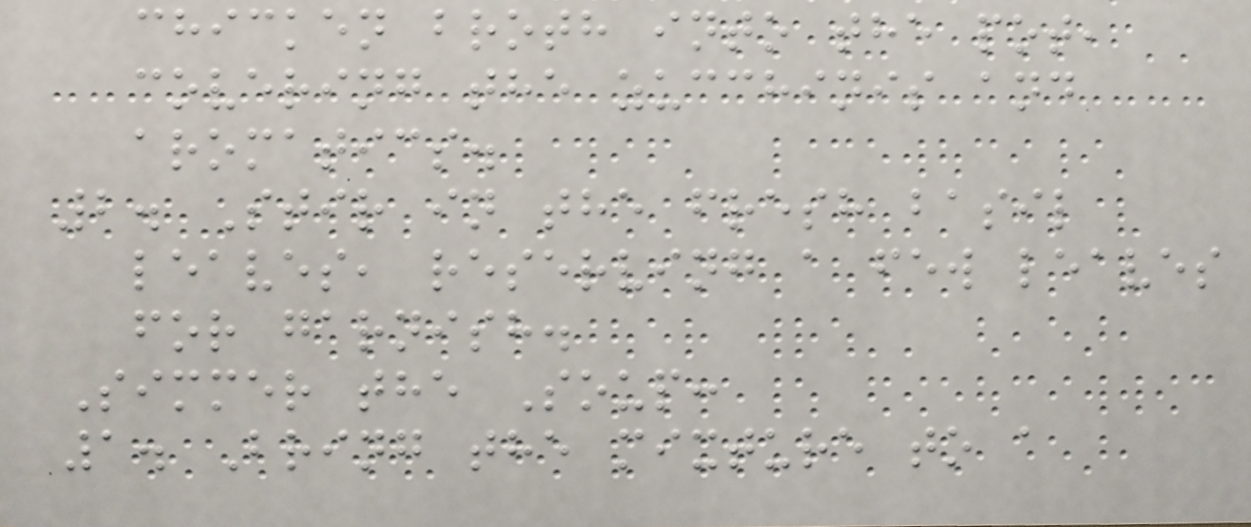chicken broth into the pot,
covering the zucchinis and
aromatics.
2. Stir in the fresh basil
leaves, reserving a few leaves
for garnish.
Simmer the Soup:
1. Bring the mixture to a
